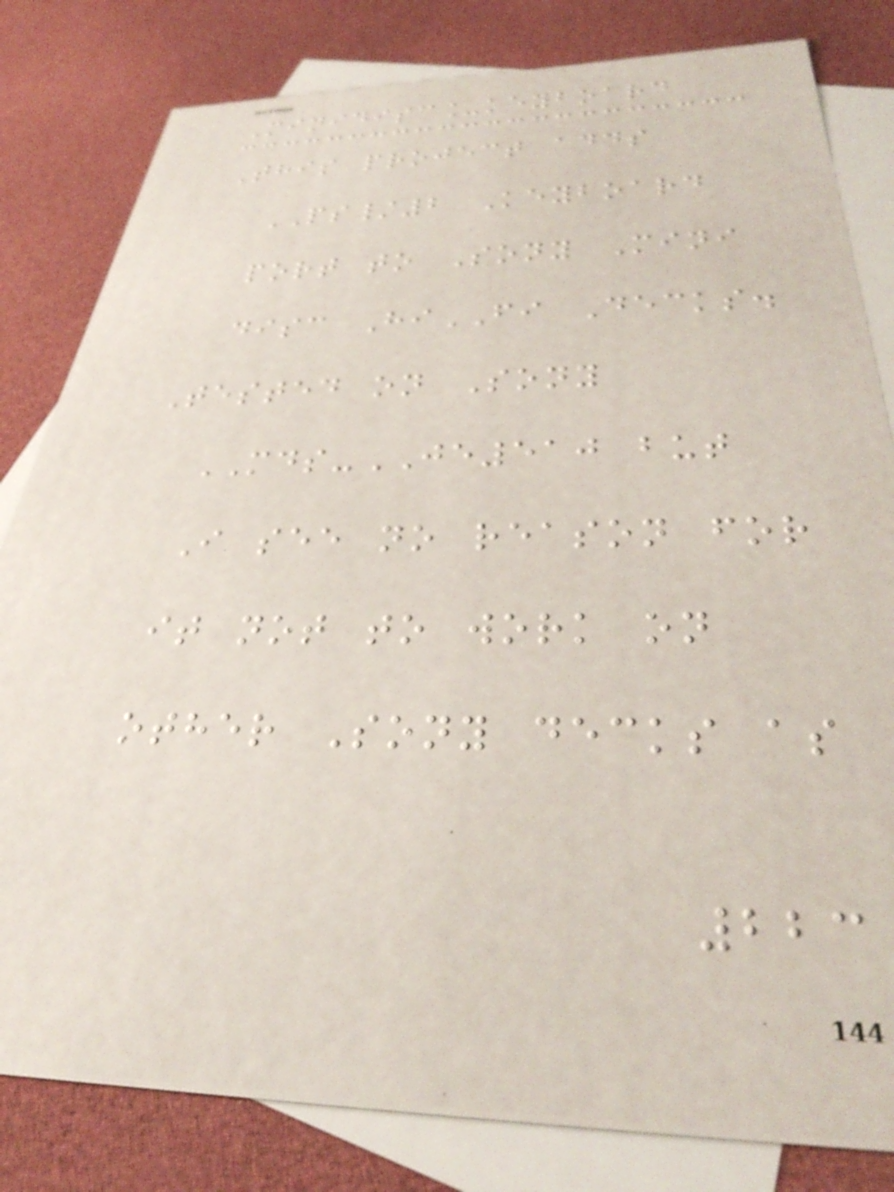Minidisc_keyboard
This project adds
PS/2 Keyboard
port to Sony Mini
disc HiFI Decks.
Tested on Sony
MDS-JE510 but
I see no reason for
it not to work on
other Sony decks as
223
